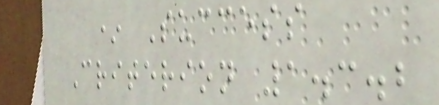* Success
Criterion 1.3.2
